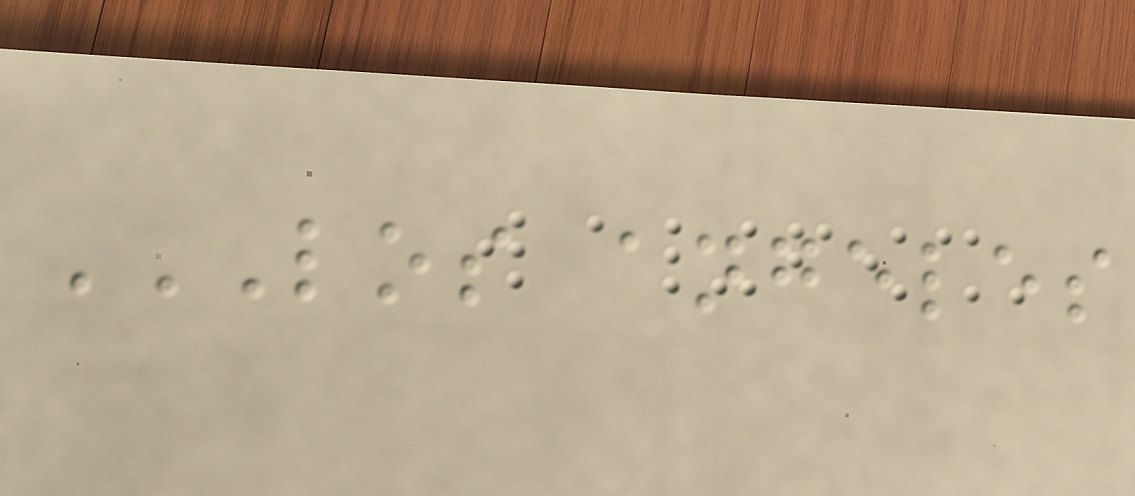LOS ANGELES
